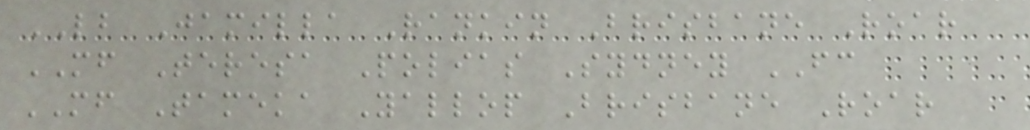LB Jamilla Rankin Brisbane Roar
MF Teresa Polias Sydney FC
MF Tameka Yallop Brisbane Roar
